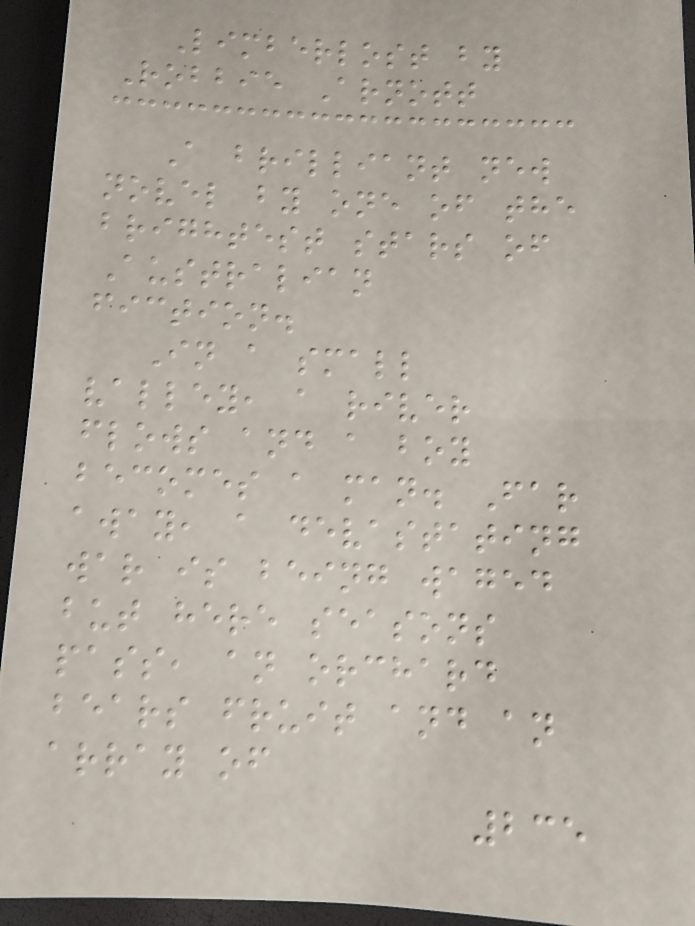Limberlost by
Robbie Arnott
A brilliant new
novel by one of the
brightest stars of
Australian
fiction.
In a small
valley, a river
flows and a boy
becomes a man. Far
away, a devastating
war is being waged
but here seasons
pass, an orchard
bears fruit and an
array of
235
